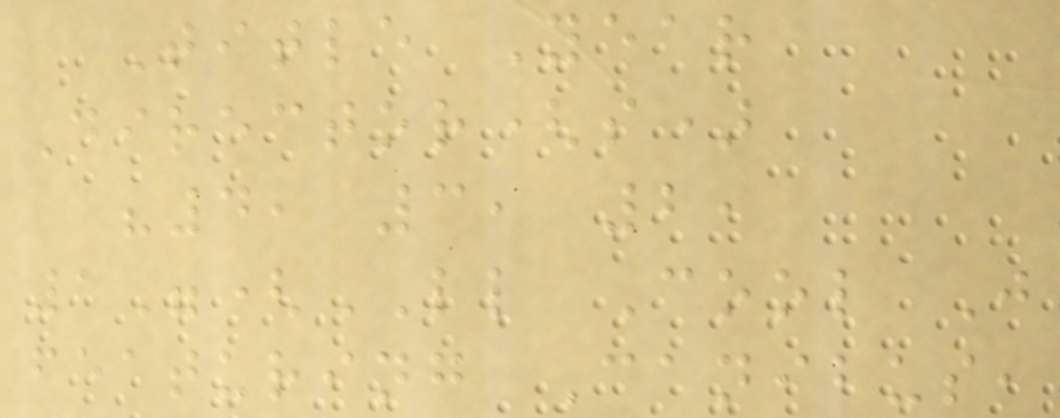Title Year
Director(s)
"4, 3, 2,
1"(LL Cool J
featuring Canibus,
